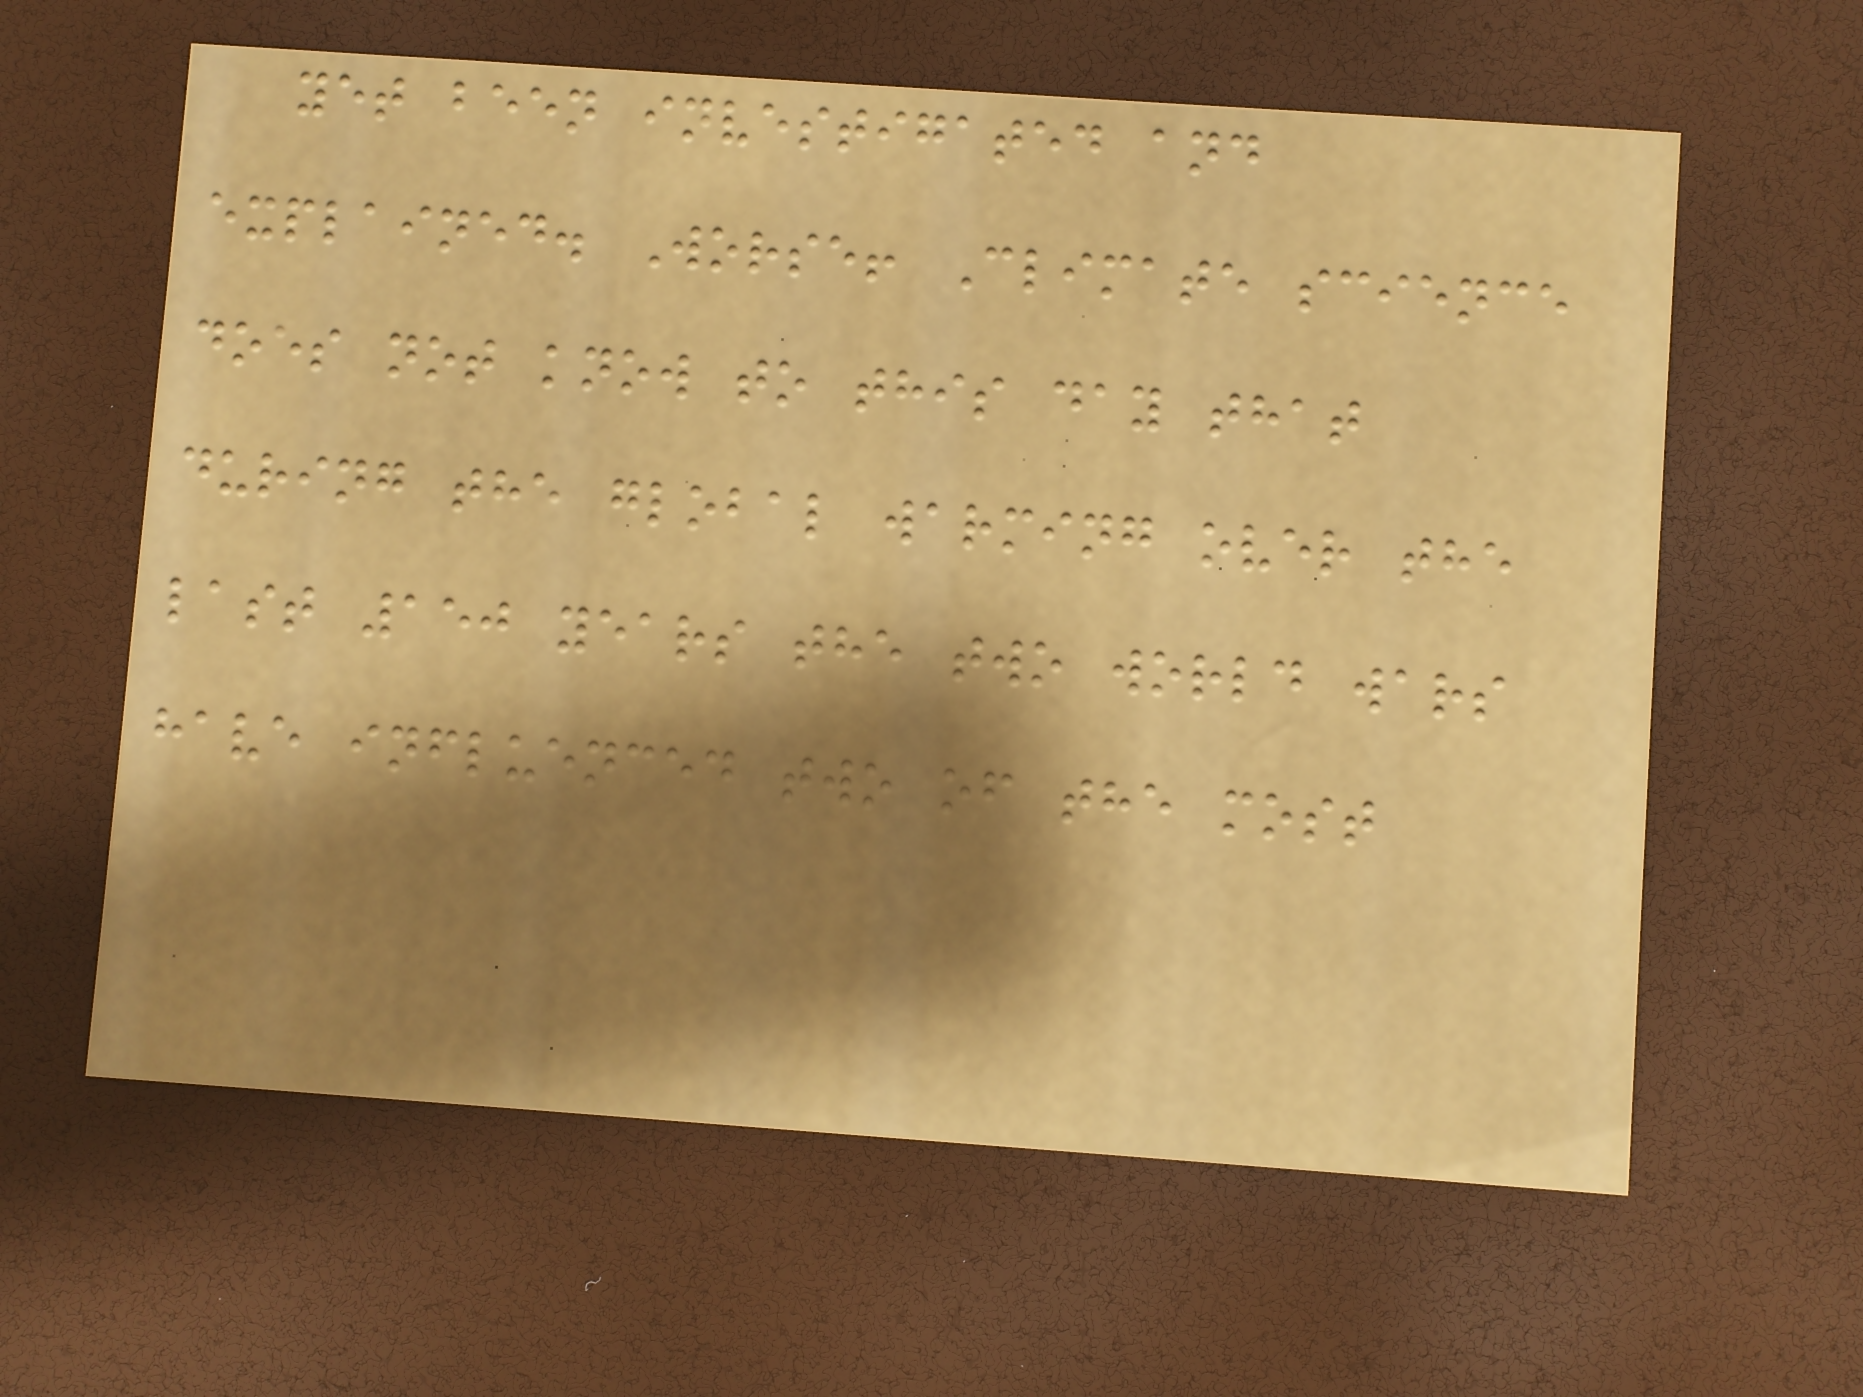yet been investigated and
explained. Worse! Climate science
does not know to this day that
during the global warming over the
last 150 years the two world wars
have influenced two of the most
